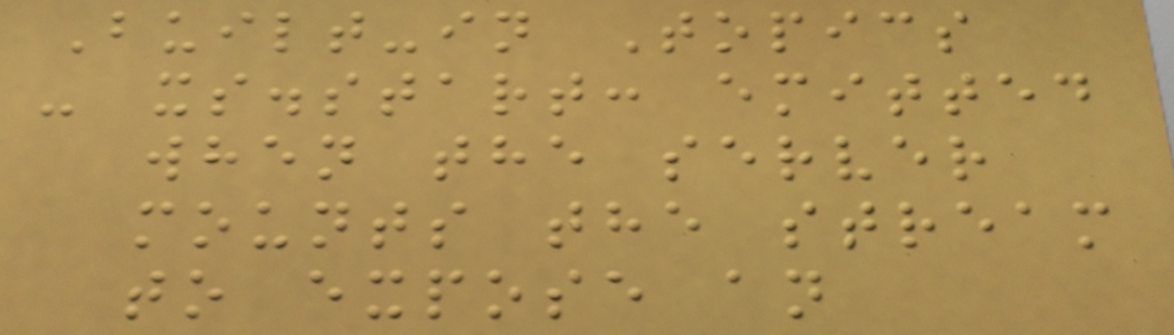Built-in Topics
- xs.start: emitted
when the server
mounts the stream
to expose an
